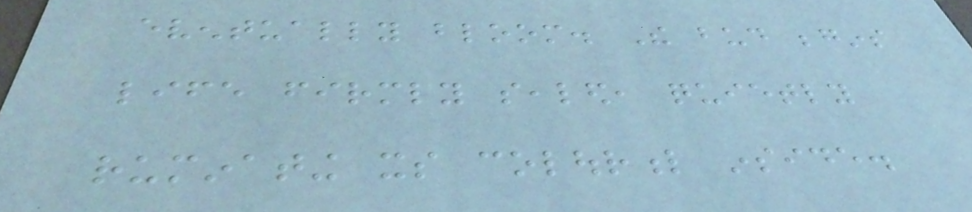eventually bloom. The bud begins
life firmly sealed, quietly
ruminating its colourful inside.
